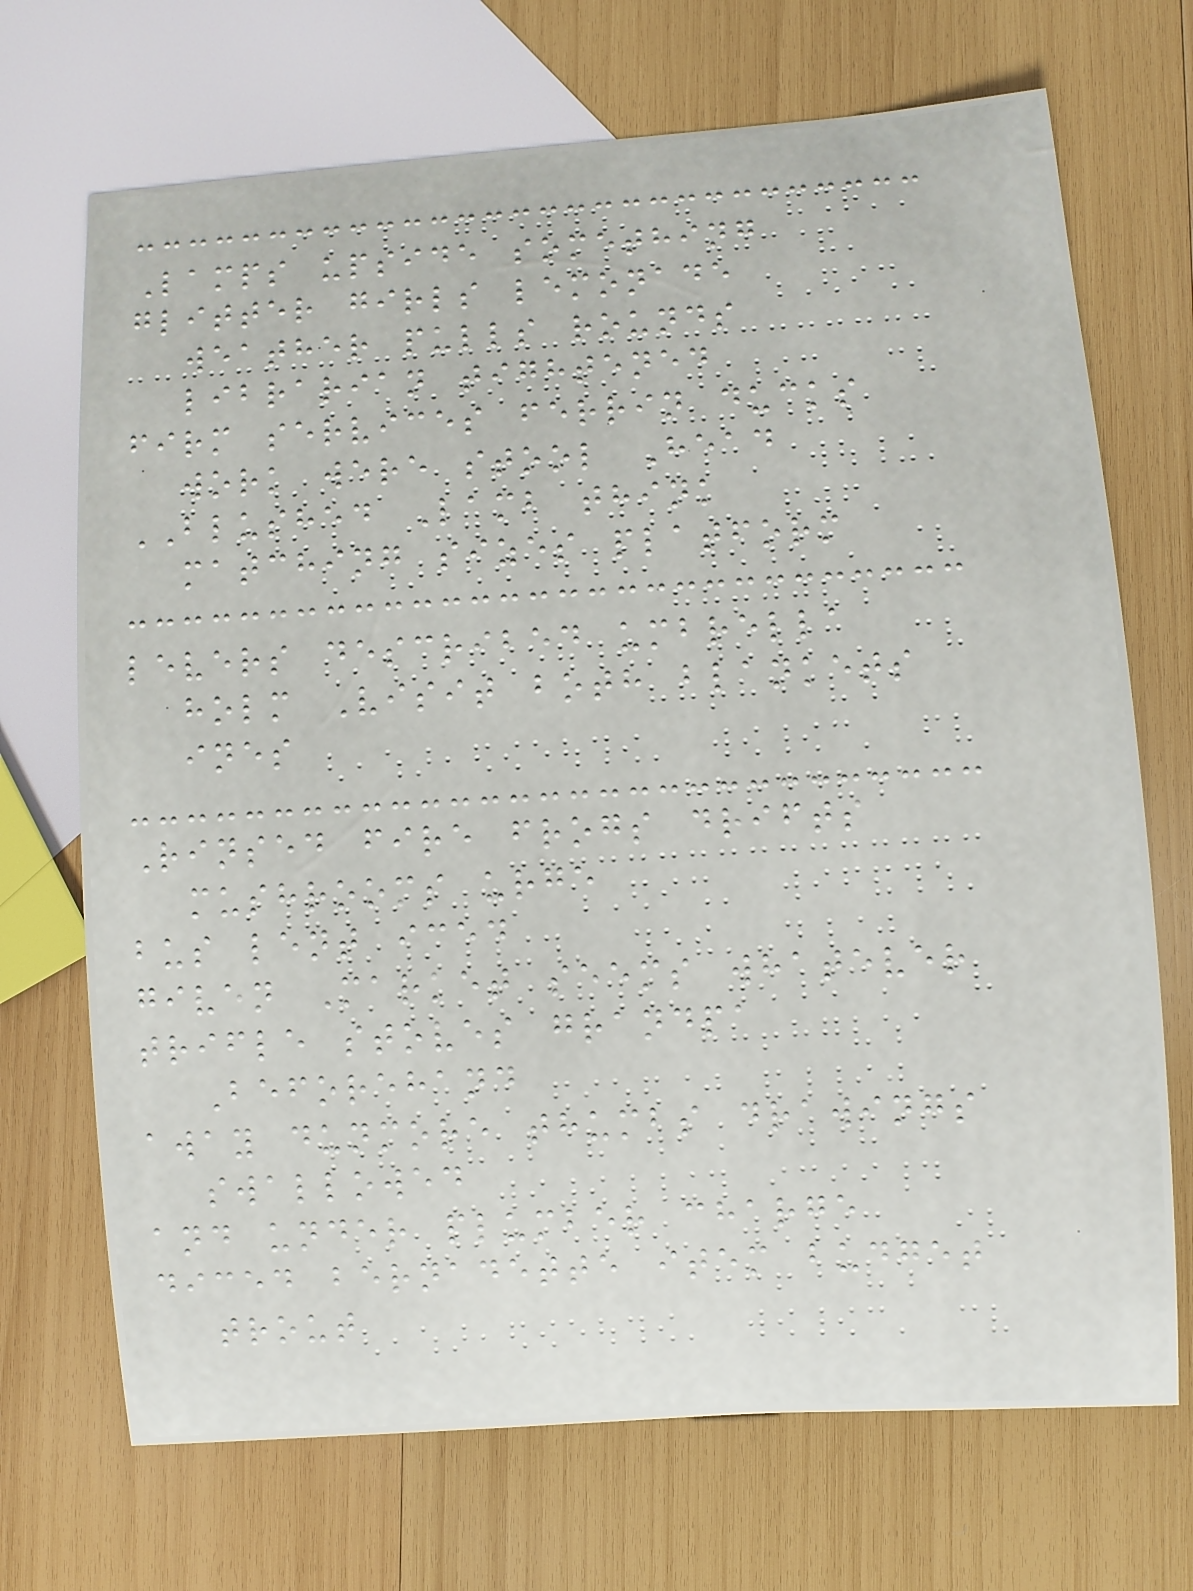Lamps upside something
glitter girls lemonade
weather pulls rounds
librarian tightened
firm services ferrin ducks
work were stool Head
BLUSHED Lamb think
matching sizes platform
levers described umbrella
holm Visit both blankets
ines
Rinsed fire frogs drifts
mushrooms urge
bus lent iced
given Market seems whatever
trifle stoves grandpa
Beforehand
away dunmore thumbs drawings
swallowed
and under plumber charge
diced bernadette item budget
trout
